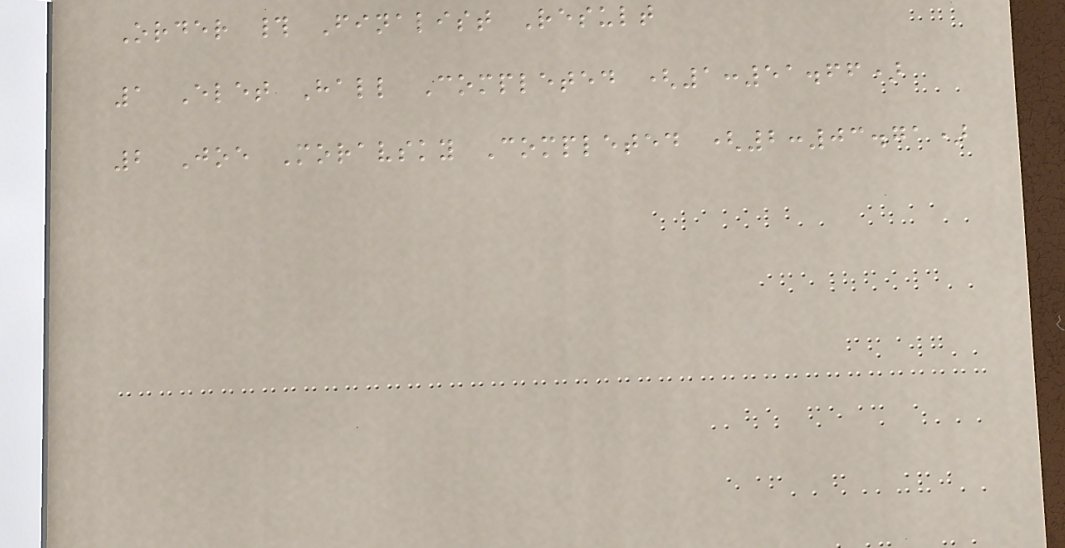Order # Finalist Result
1 Elet Hall Completed (1:51.66)
2 Joe Moravsky Completed (2:03.71)
